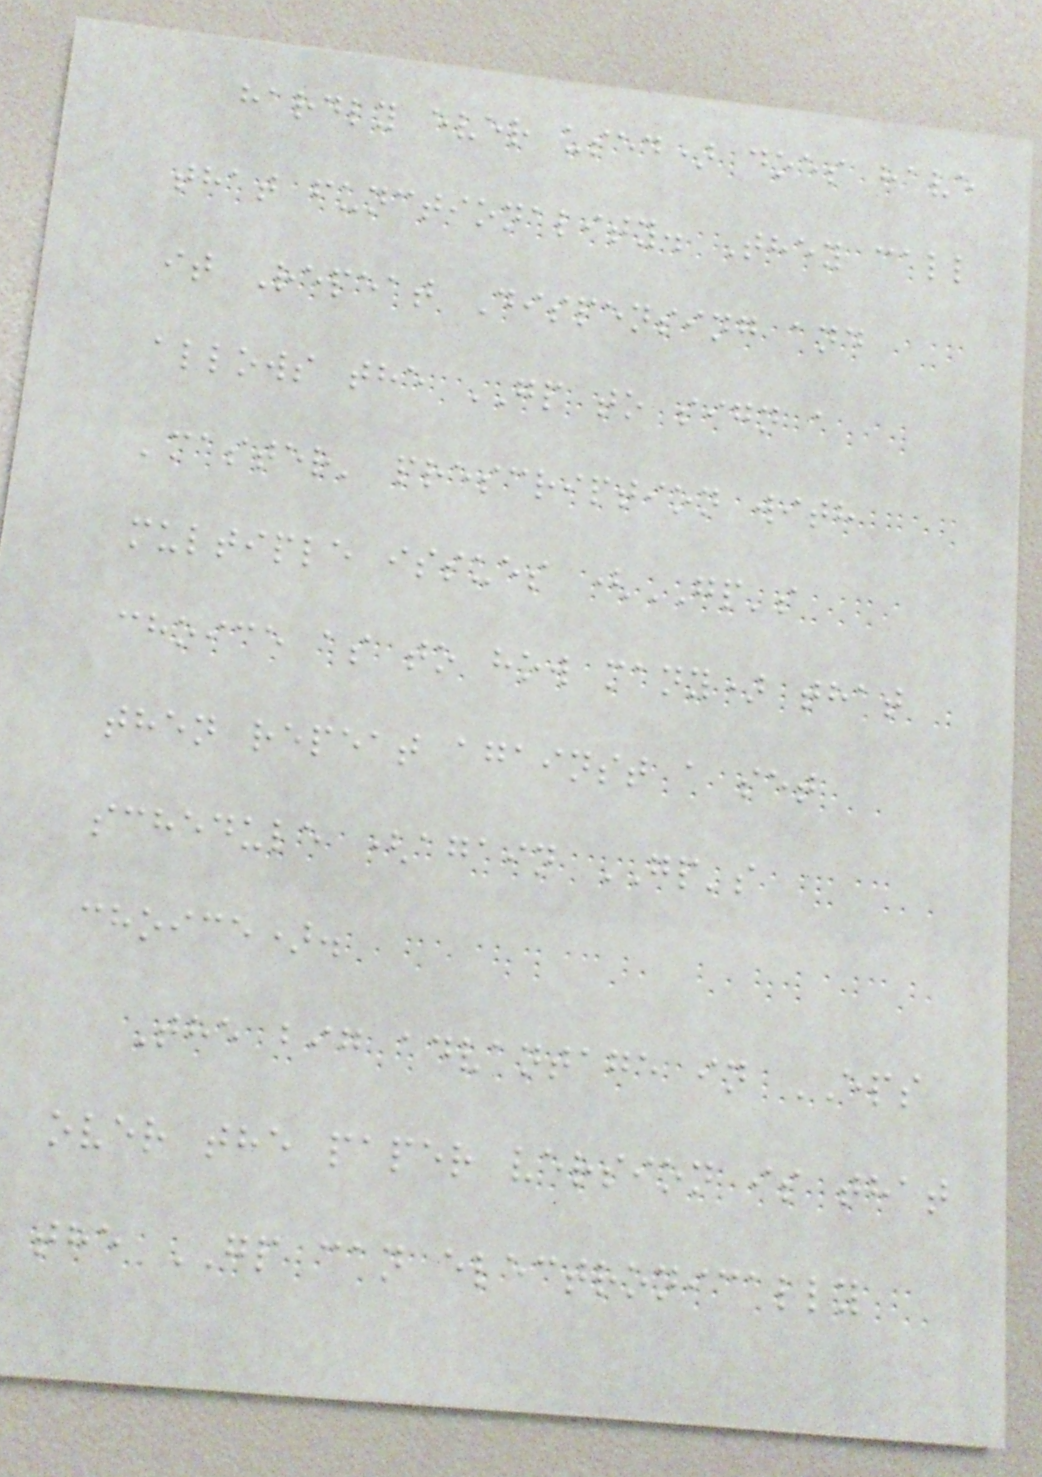hardly ever used) does have
that functionality. They call
it Repeat Dispensing and
allows the GP to sign a
'master' prescription with
multiple issues (GP's
choice as to how many) that
then repeat against a set
schedule (again GP's
choice).
The big advantage in EPS
over the paper version is that
the GP can electronically
